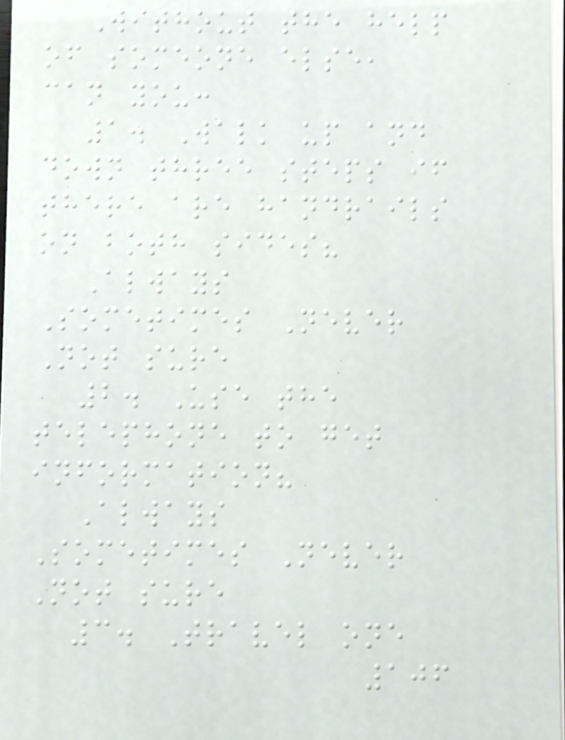Without the help
of someone else,
can you:
1. Walk up and
down three steps if
there are handrails
on both sides?
Always
Sometimes Never
Not sure
2. Use the
telephone to get
information?
Always
Sometimes Never
Not sure
3. Travel one
106
